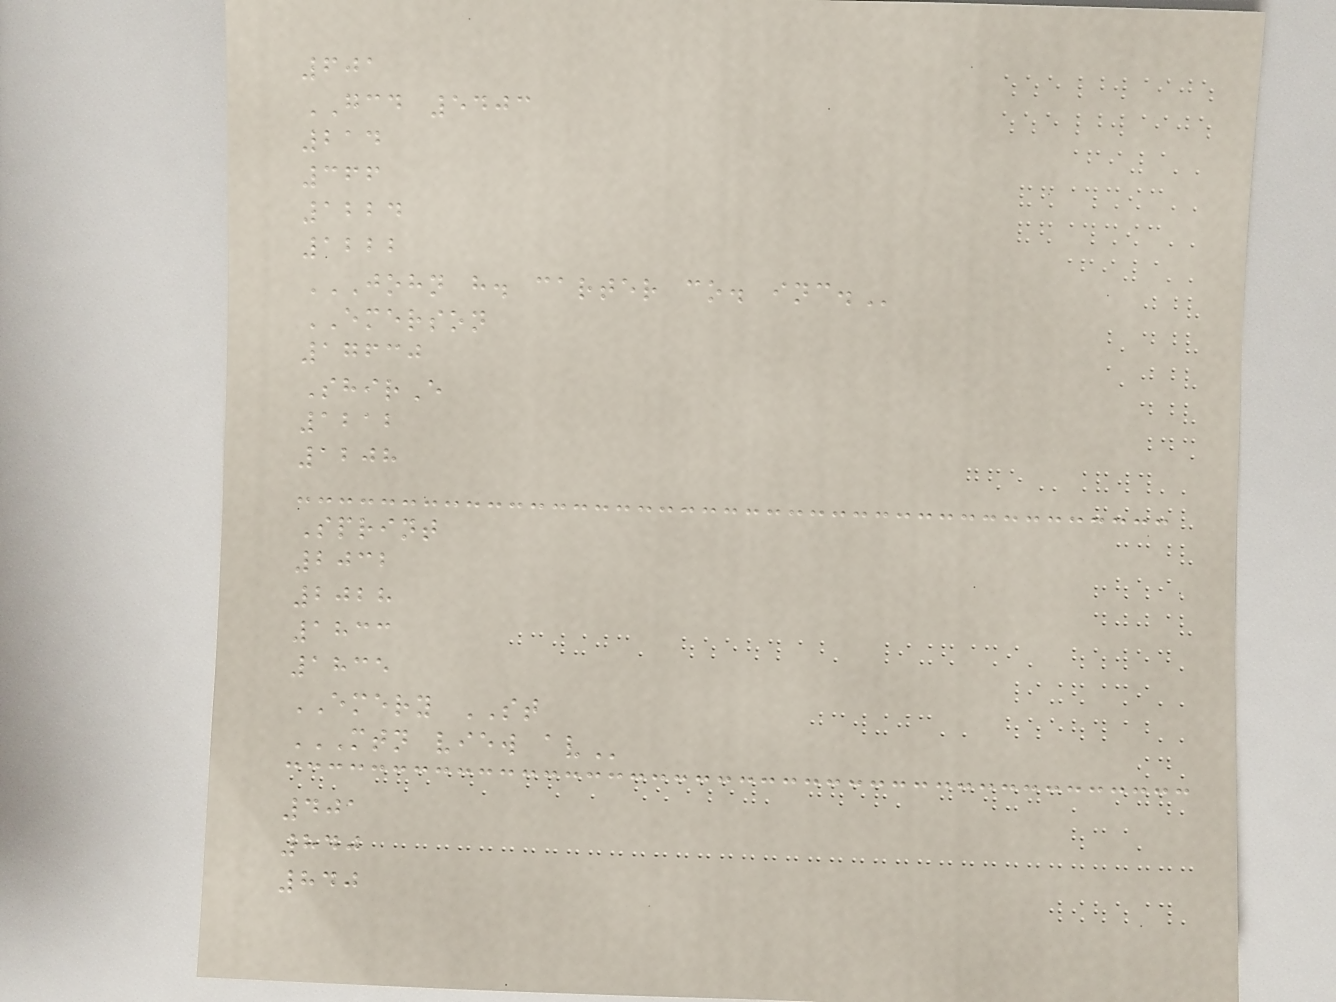601
GCD 5403
214
366
1224
1222
JOHN H. CARTER CO. INC.
EMERSON
17630
ShirE
1212
1208
Sprint
2032
2028
1833
1835
EMERY ST
MTN VIEW AV
401
840
840
